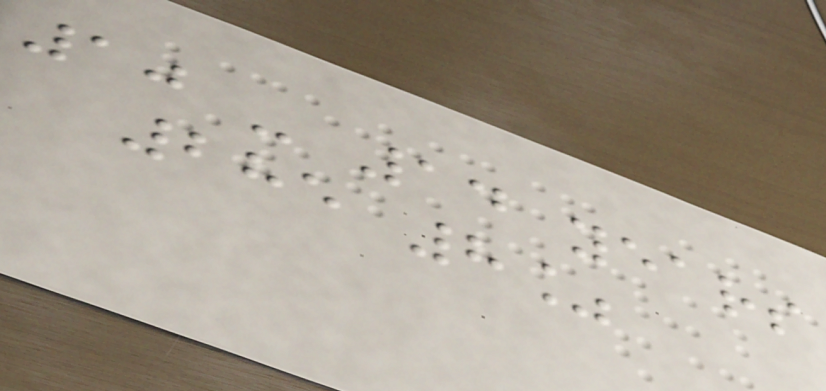10 - 14 years
285 8%
